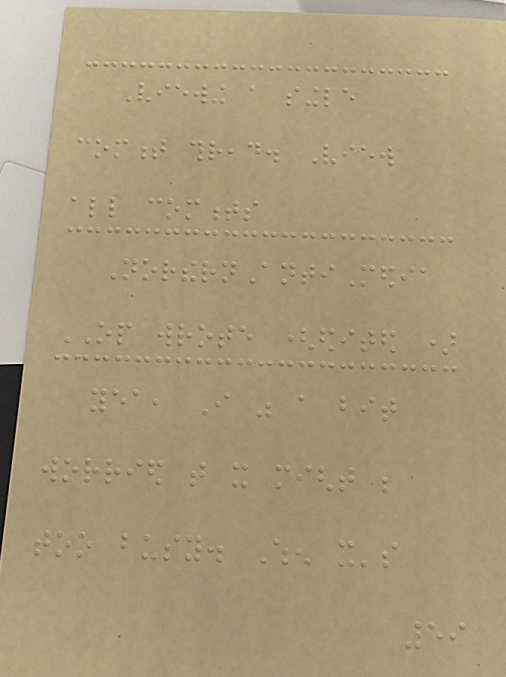Viewing a single
comment thread. View
all comments
NorthernAntiMedia
OP wrote (edited )
yea, I was a bit
worried that it might be
too busy. When it's
59
